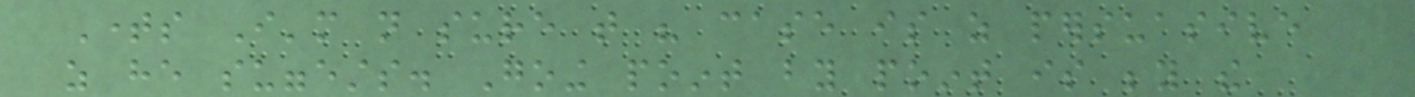Times I'm not sure that his case is as persuasive
as he suggests. Going point by point is beyond the
